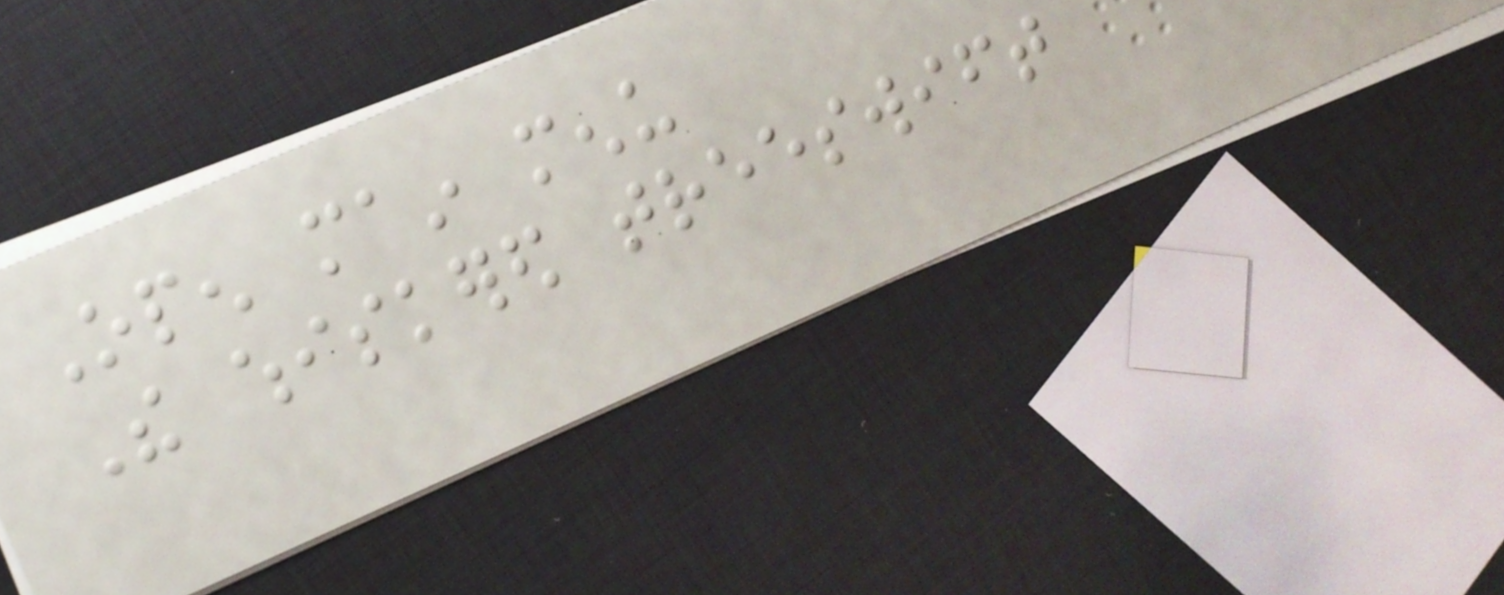Open main menu
The whiskered treeswift
